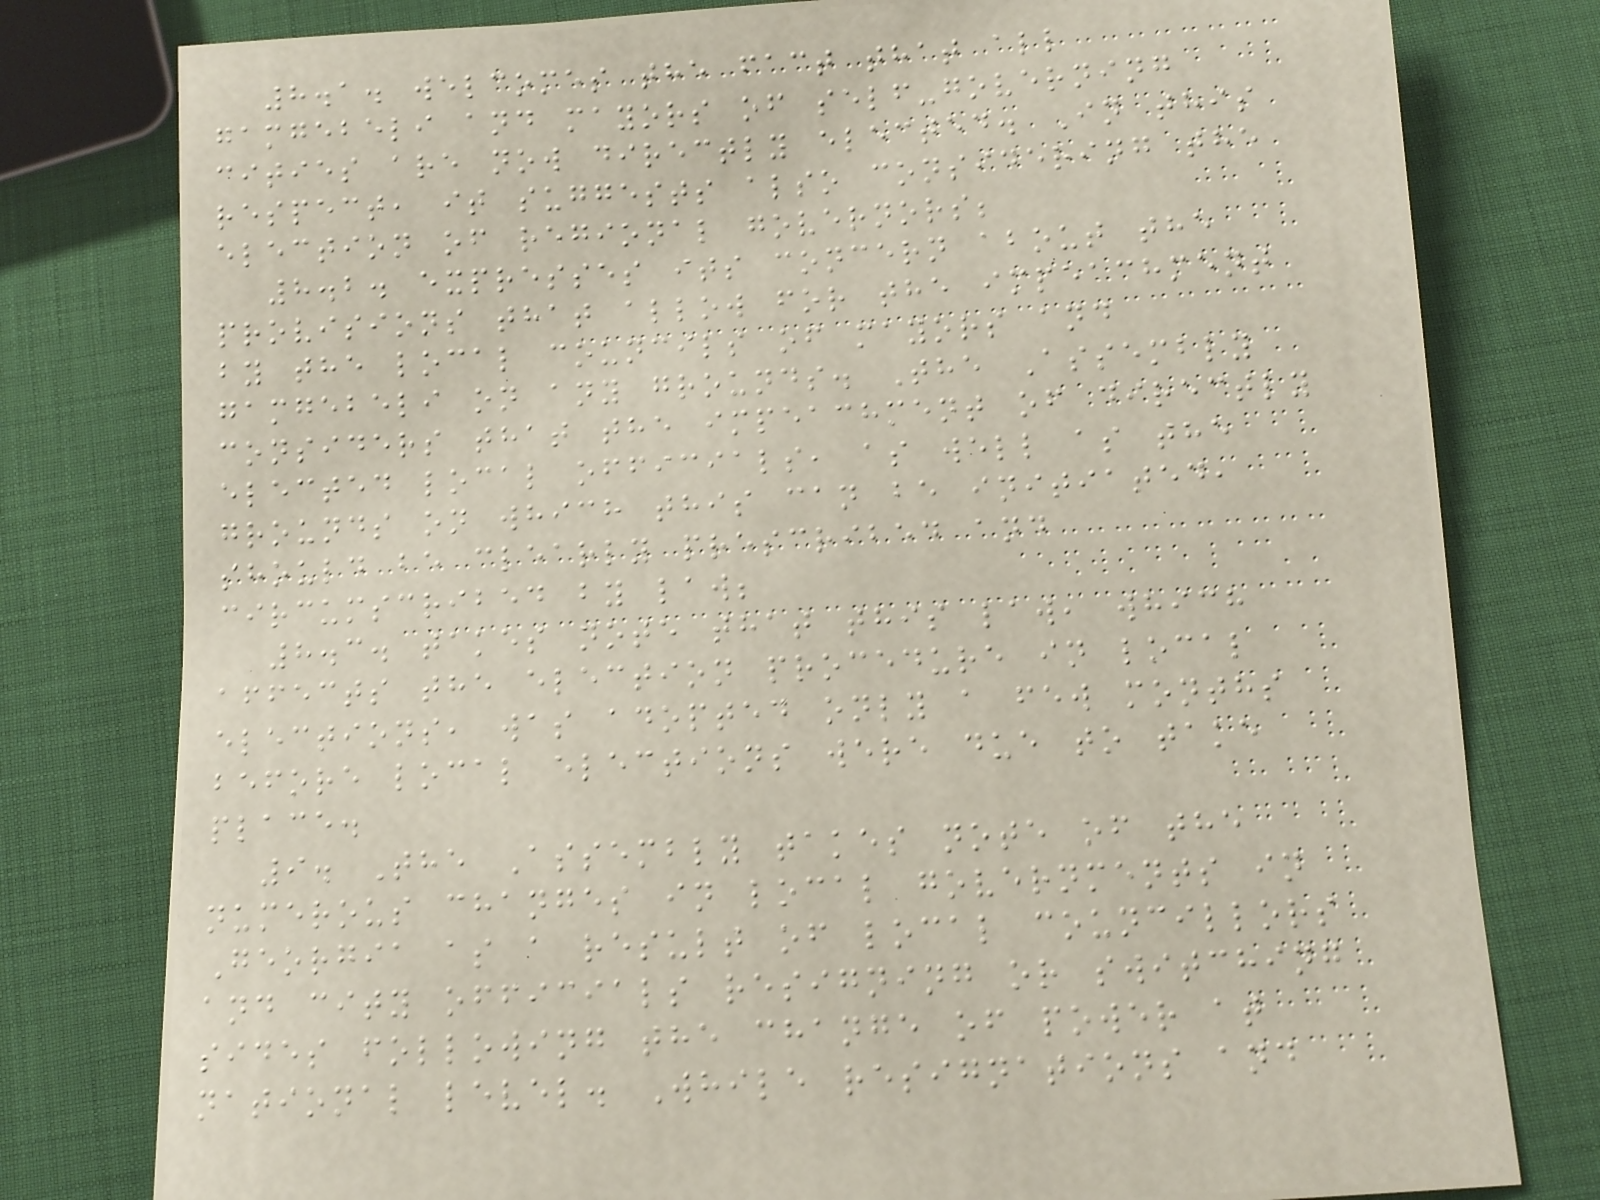8.1. welcomes the fact that all
gamgebeli and mayors of self-governing
cities are now directly elected. In this
respect, it suggests also considering the
election of regional governors;
8.2. expresses its concern about the
provisions that allow for the impeachment
by the local councils of mayors and
gamgebeli on any grounds. The Assembly
considers that the impeachment of directly
elected local officials, as well as the
grounds on which this can be initiated,
should be clearly prescribed and
circumscribed by law;
8.3. takes note that this law, which
affects the election procedure in local
elections, was adopted only a few months
before local elections were due to take
place.
9. The Assembly takes note of the
numerous changes in local governments in
Georgia as a result of local councillors
and city officials resigning or switching
sides following the change of power at
national level. While resignations and
